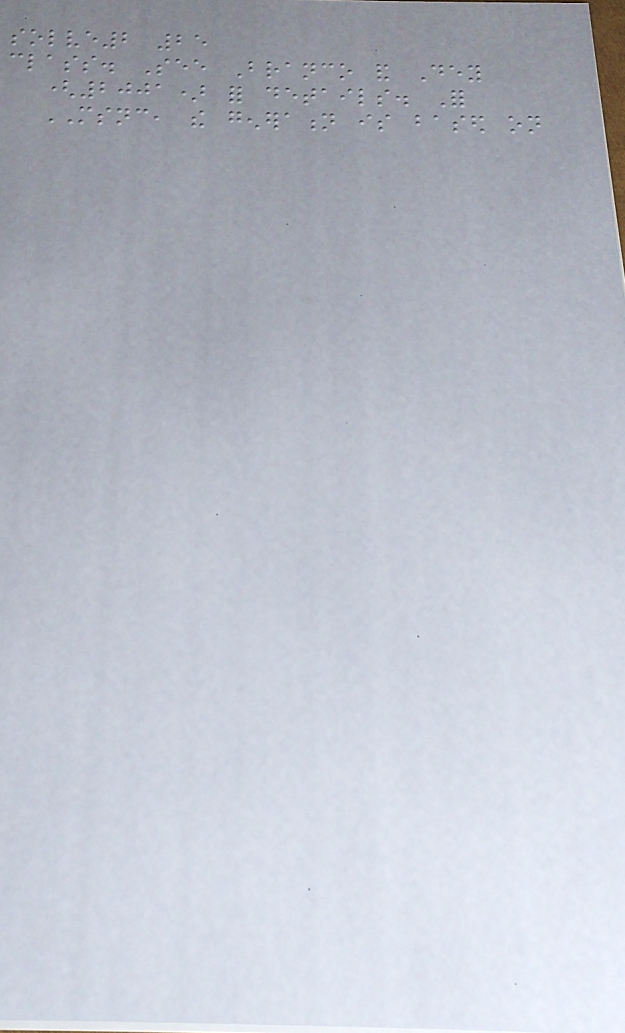solve2 25
class. See Branco and Dey
(2001) for details. For
MSNC, the generation is based on
